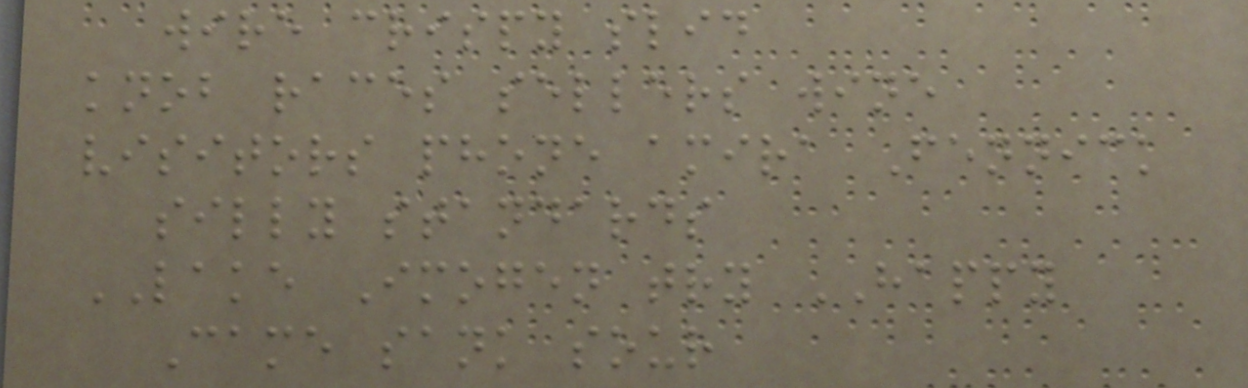wire crispy slid
knob races sellers wine
visitors phone amira Fennick
silly standards
LAKE Imogen try HAPPY
Came sank sour
